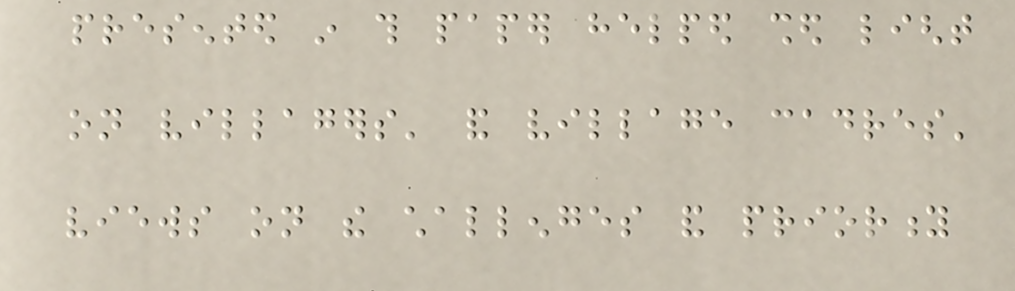presented in this paper helped shed light
on villagers' and village cadres'
views on the challenges and priority
